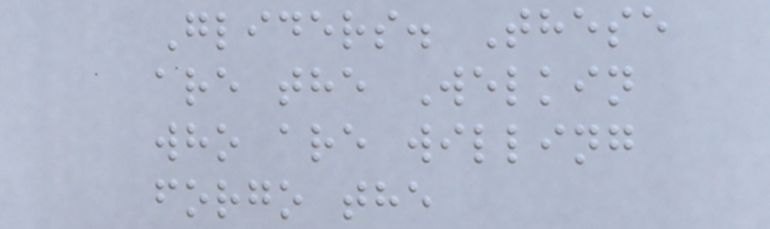Gliders. These
are the Welkin
who are willing
forgo the
